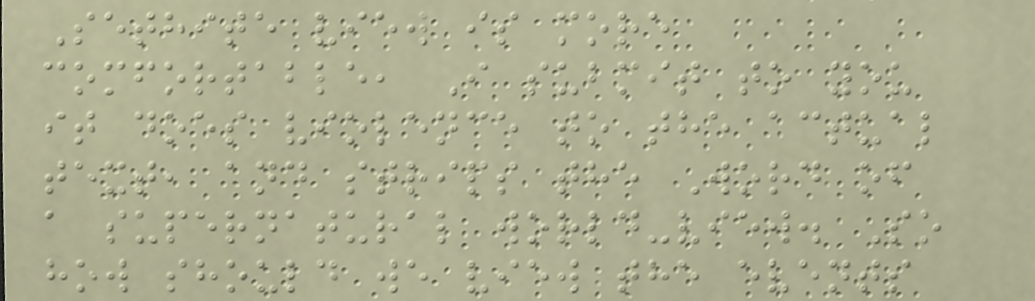Sethite view is more
comfortable, I submit to you
it does violence to the actual
text, and strips the Word of
a supernatural world-view. So
how should we view the events
